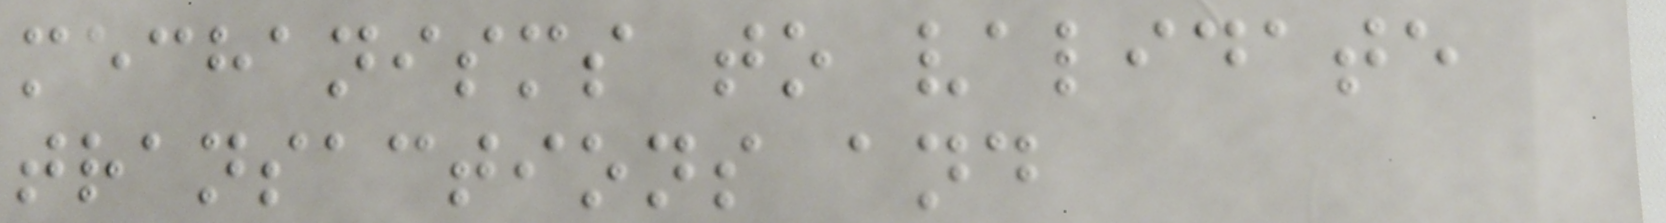mechanisms to validate
transactions and
